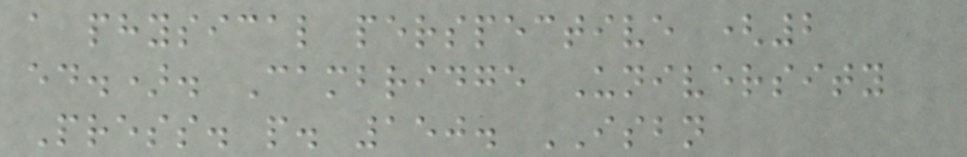a physical perspective (2
ed.). Cambridge University
Press. p. 150. ISBN
